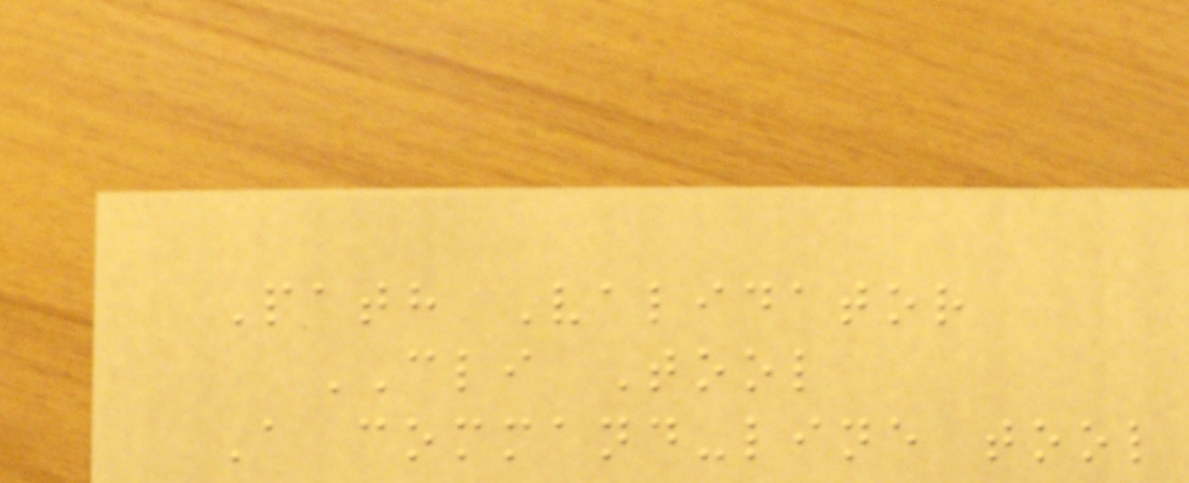Path Validator
CLI Tool
A command-line tool
